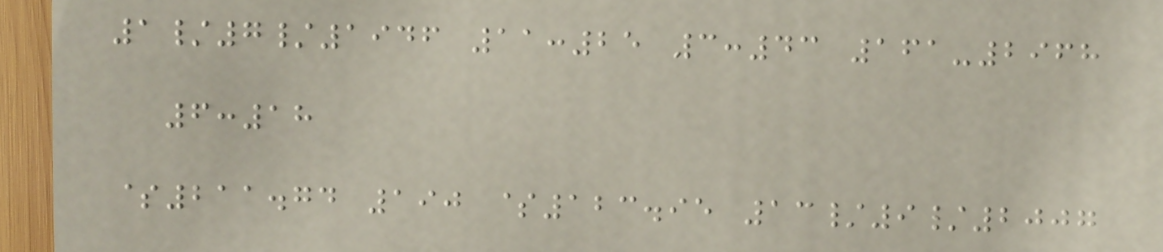1/7/1946 11:25 3:43 161-2968
6:18
$211.74 190 $123.95 13/9/2007
